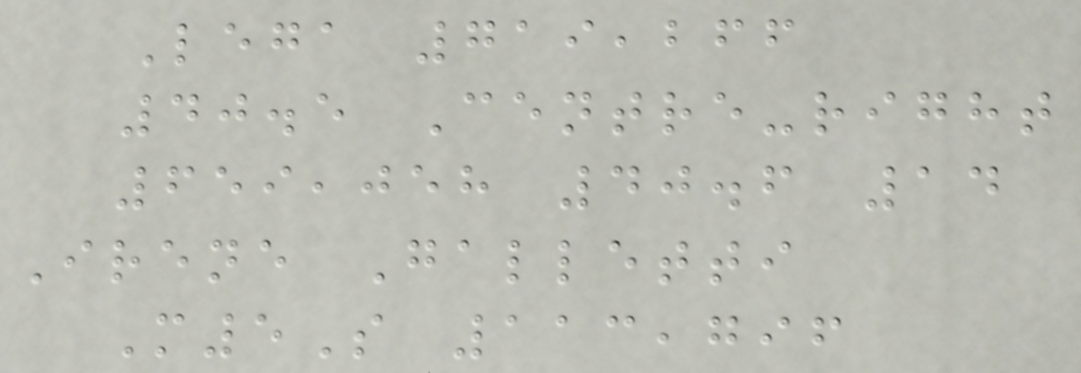Lega 719,266
40.5 Centre-right
659,058 40.6 14
Irene Galletti
M5S 113,796
